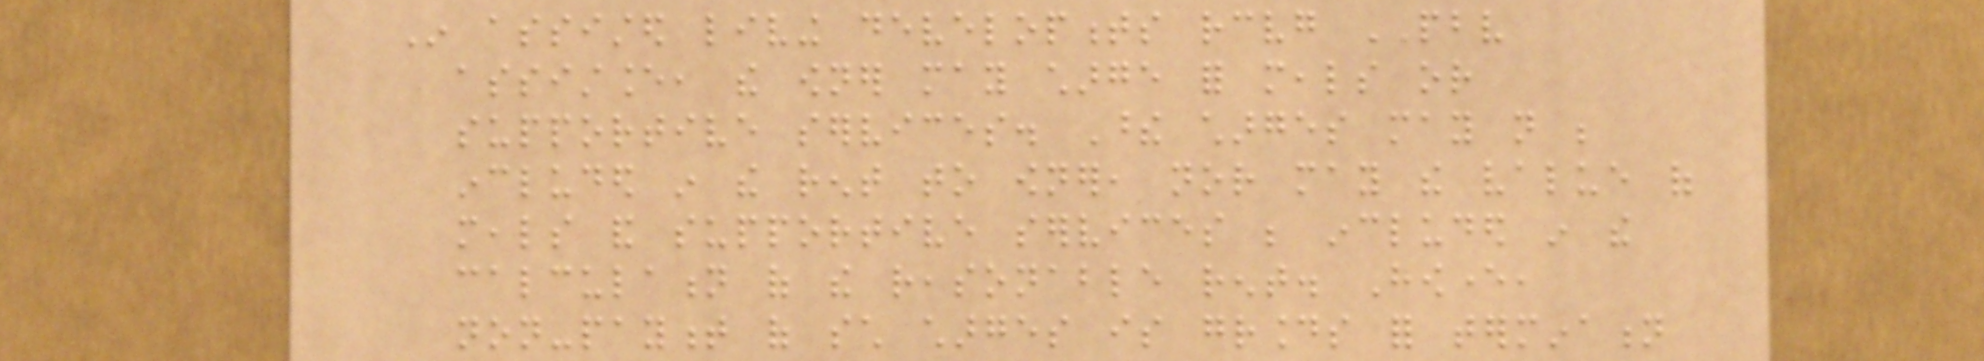In assisted living developments receiving PBV
assistance, the owner may charge for meals or
supportive services. These charges may not be
included in the rent to owner, nor may the value of
meals and supportive services be included in the
calculation of the reasonable rent. However,
non-payment of such charges is grounds for termination
